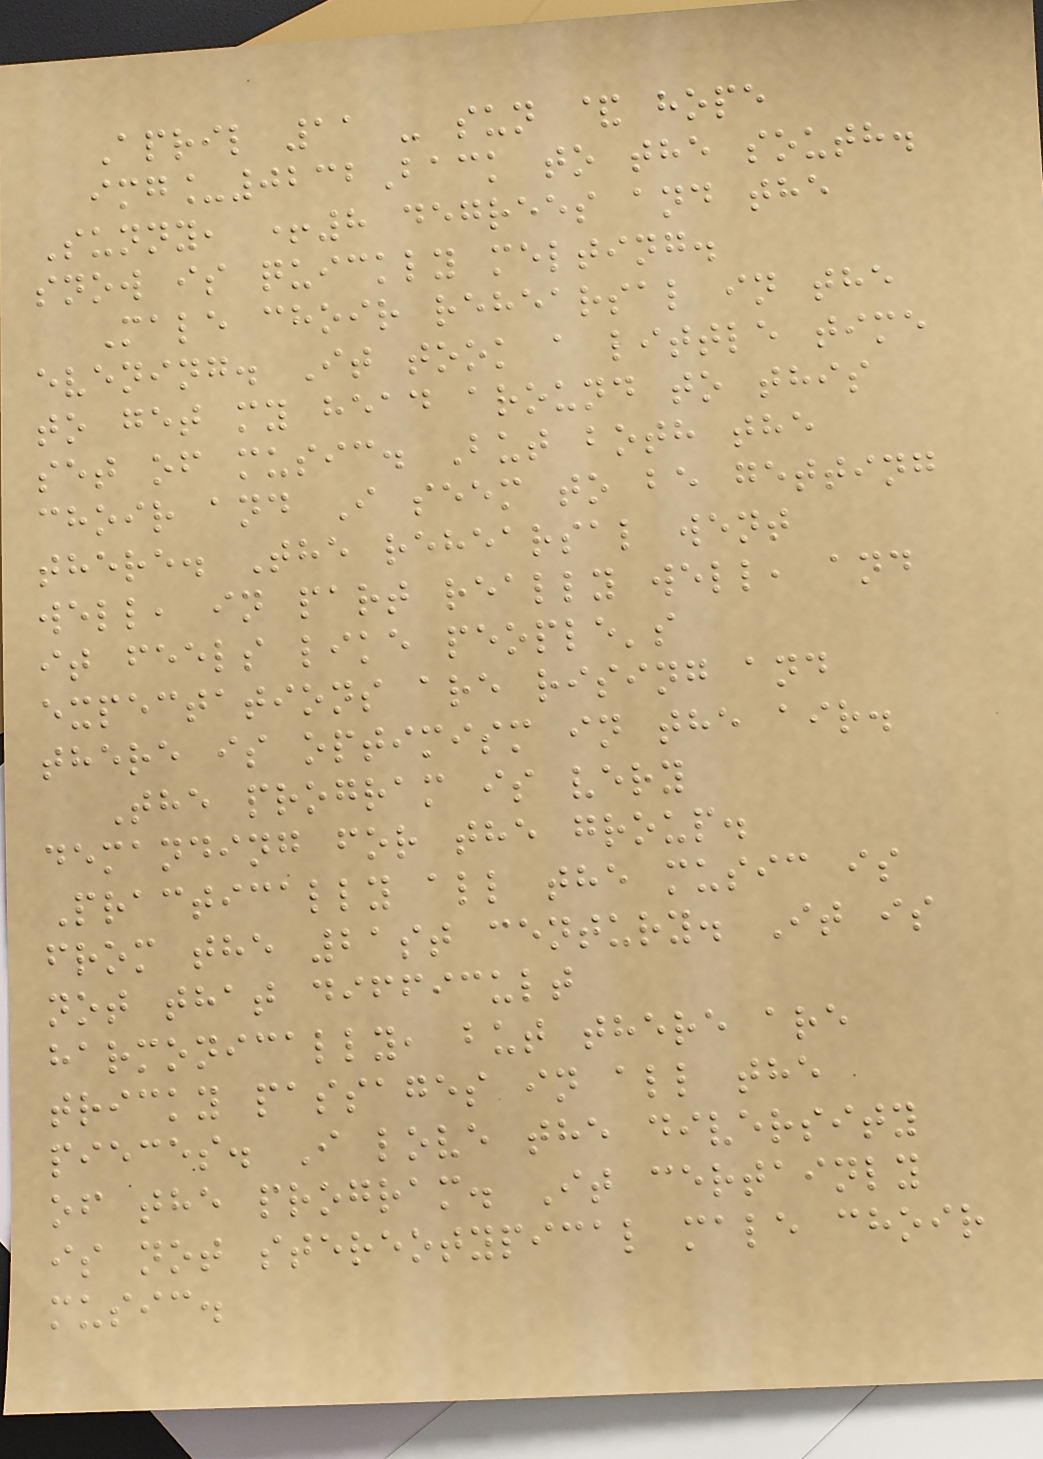April 11 - sun & hope
img_0232Back to the south.
Sunny, +8 degrees and the
snow is quickly melting.
Male choir rehearsal in the
evening. It took a little time
to get my head around to this
set of music. But both the
choir and I seem to be getting
there. The rehearsal went
well, in part really well, and
it feels like people's
expectations are rising and
there is optimism in the air.
The program is very
demanding for the group.
Practically all the music is
from the 21st century. It is
not that difficult
harmonically, but there are
tricky passages in all the
pieces. I love the diversity
of the program. It certainly
is not stereotypical male choir
music.
